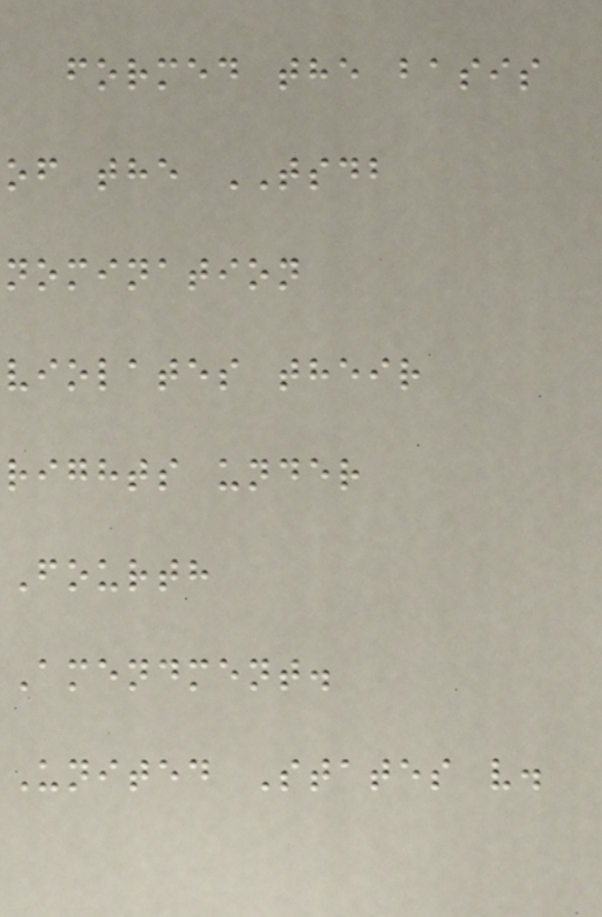formed the basis
of the TSDB
nomination
violates their
rights under
Fourth
Amendment.
United States v.
